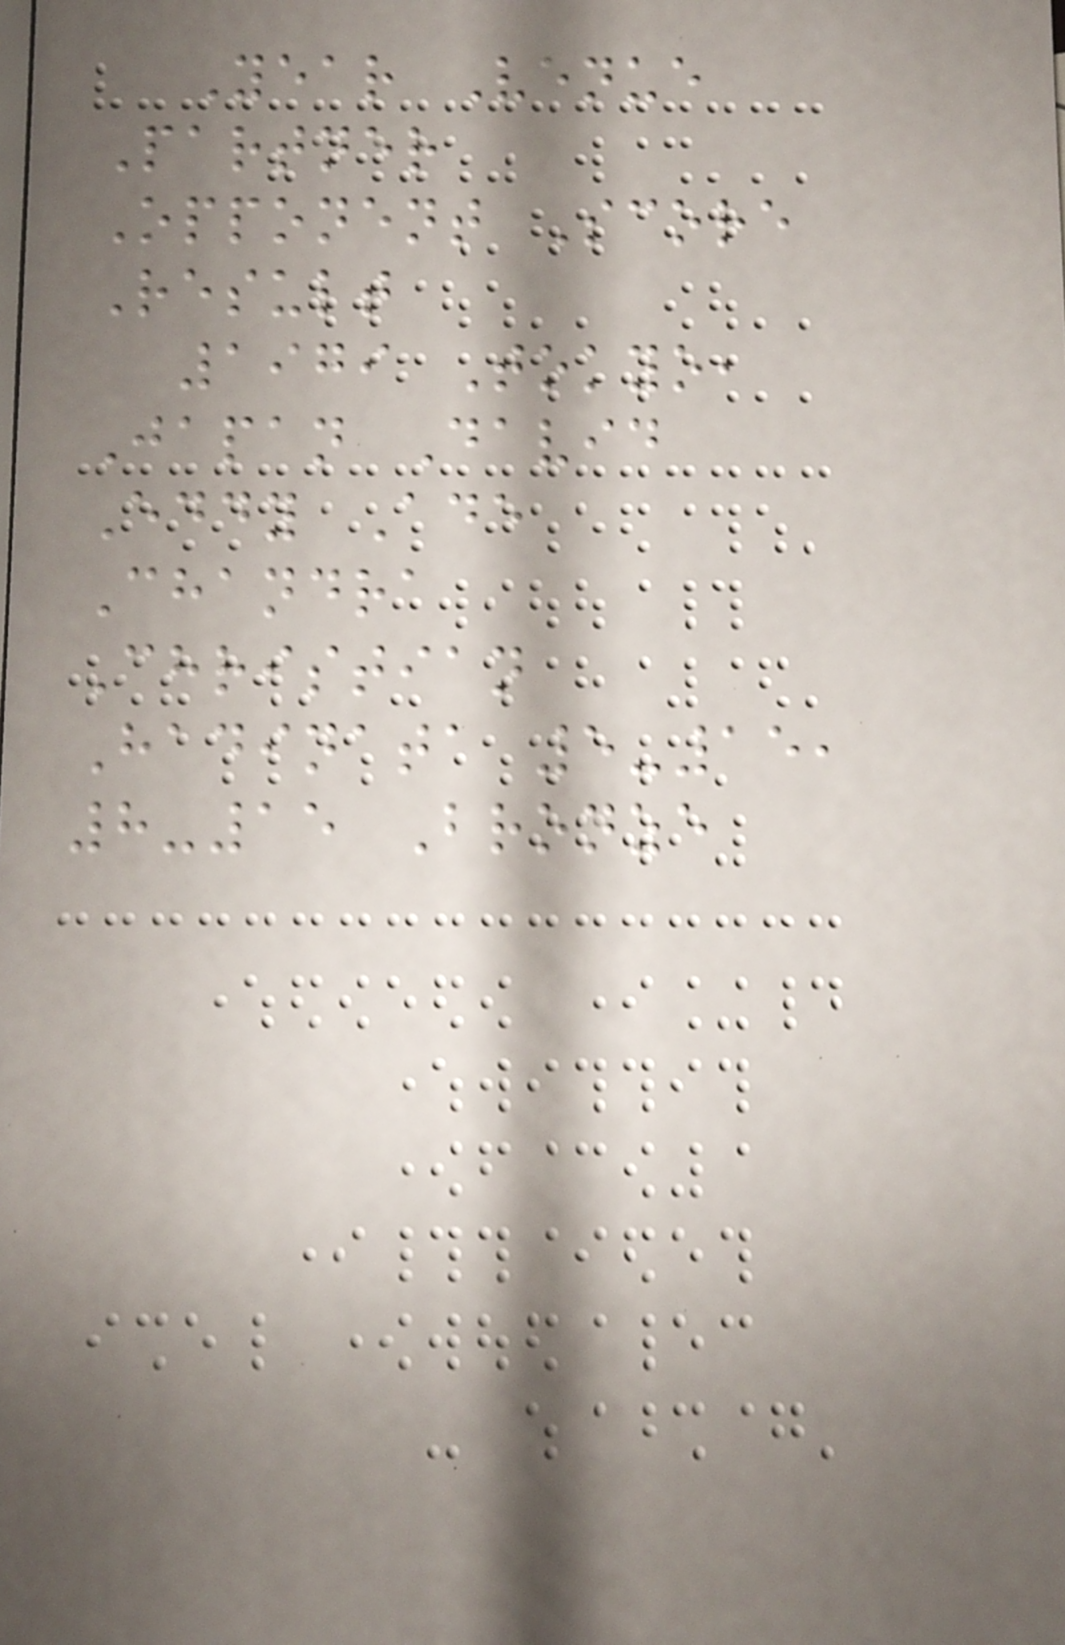Year Venue
Partner
Opponent Score
Result
1979 Tokyo,
Japan David
Eddy Ade
Chandra
Christian
Hadinata 5-15,
8-15 Bronze
